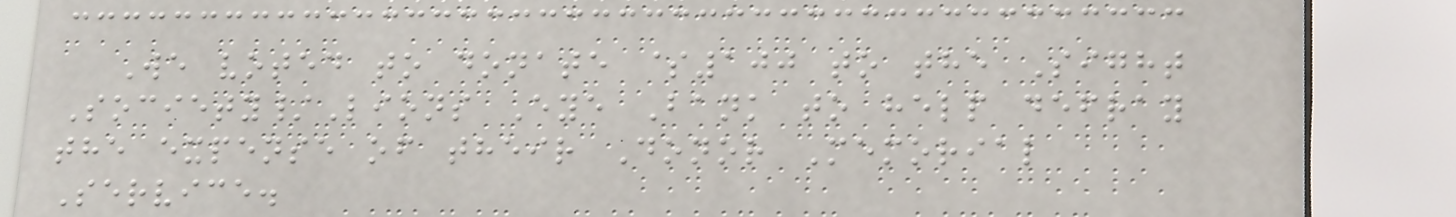We voted to donate $100 to the Sight
Society/Lions Eye Bank to help defray
the expense of their Donor Memorial
Service.
